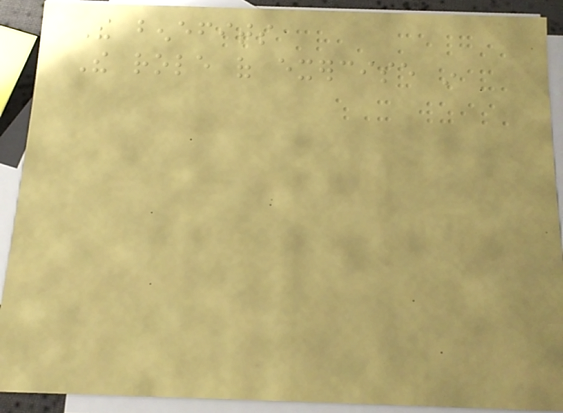The benefits
The role of exercise in
